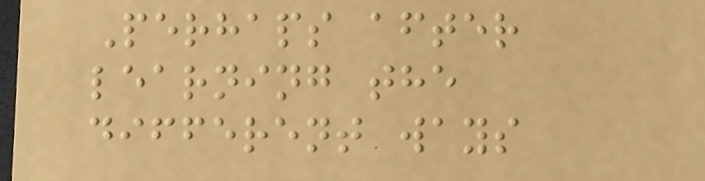Perhaps after
learning the
different ways
